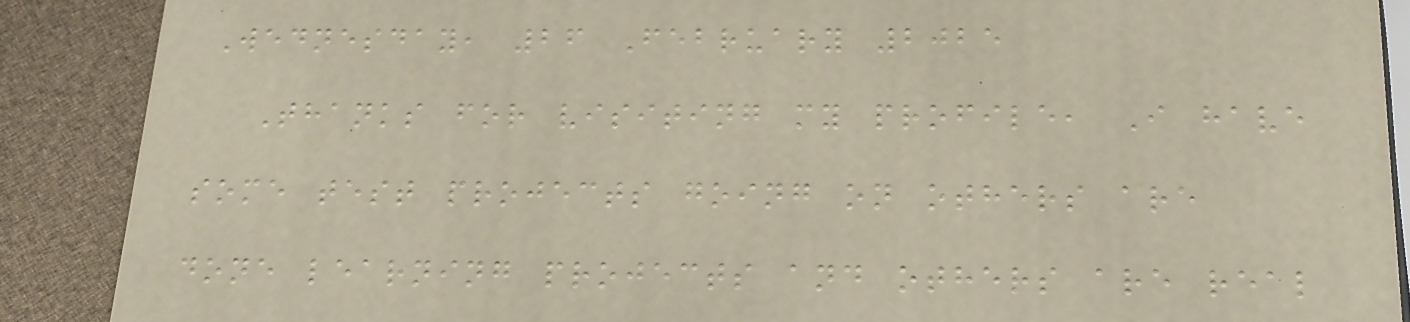Wednesday, 26 February 2025
Thanks for visiting my profile, I have
some test projects going on others are
done learning projects and others are real
